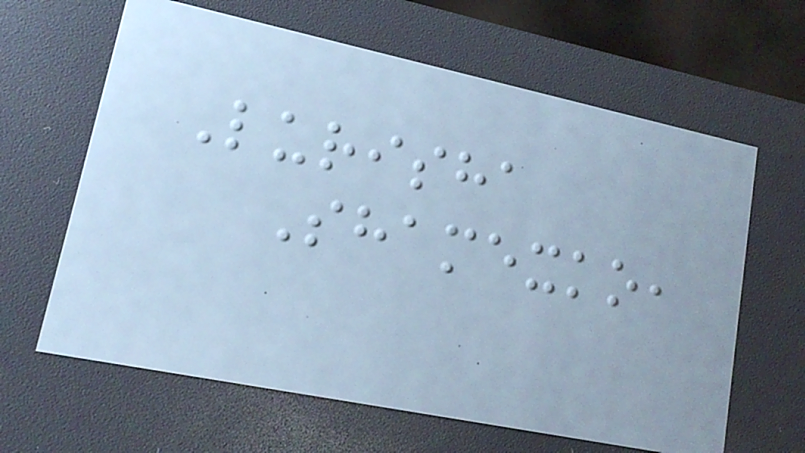Lurisha
Shamexko,
